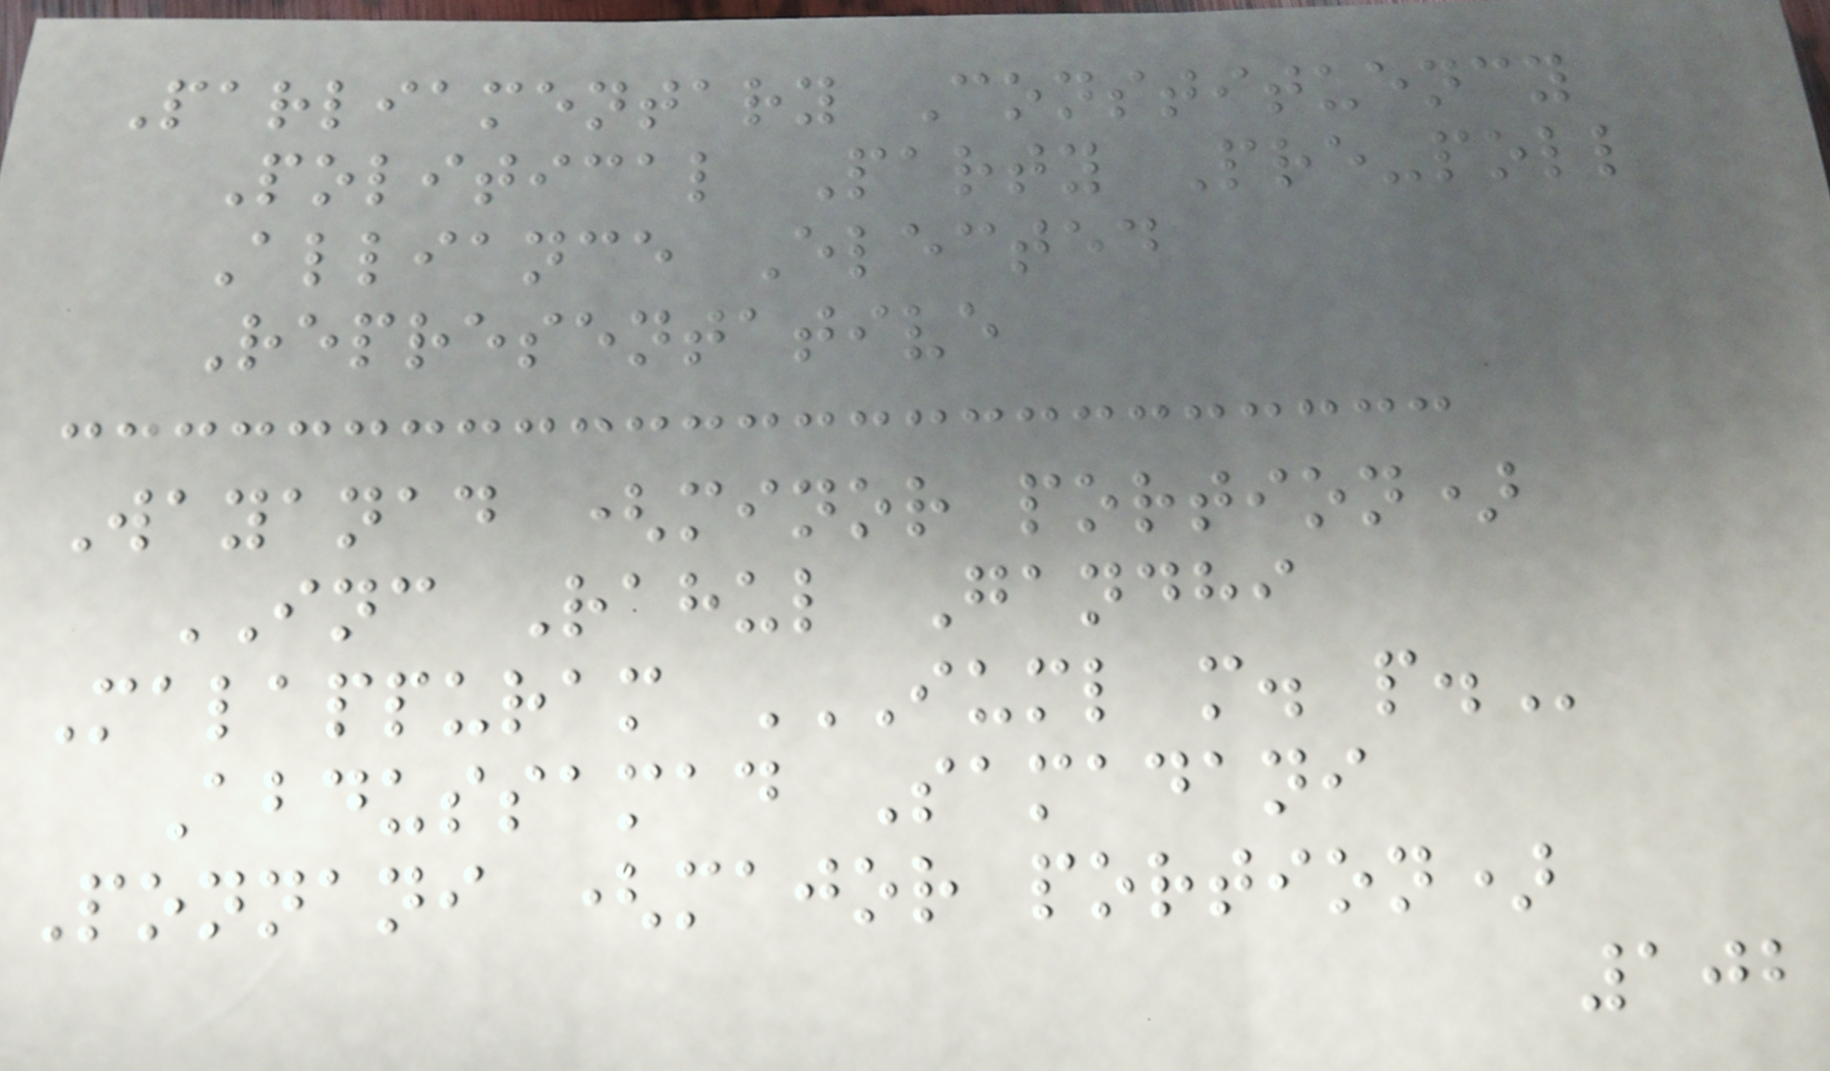Parliamentary Constituency
Political Party Pre-poll
Alliance Elected
Representative
Wayanad (minor portion)
INC Rahul Gandhi
Malappuram IUML M. P.
Abdussamad Samadani
Ponnani (major portion)
102
